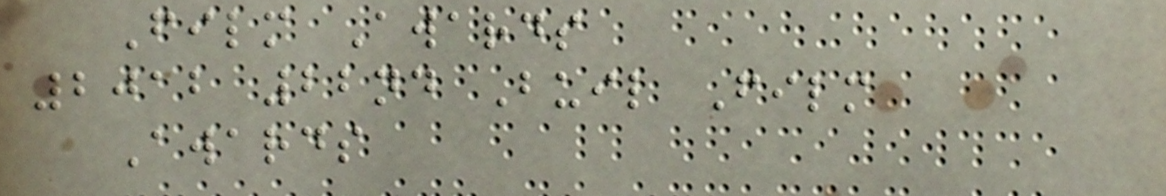Film Awards
2012 22nd Buil Film
Awards
